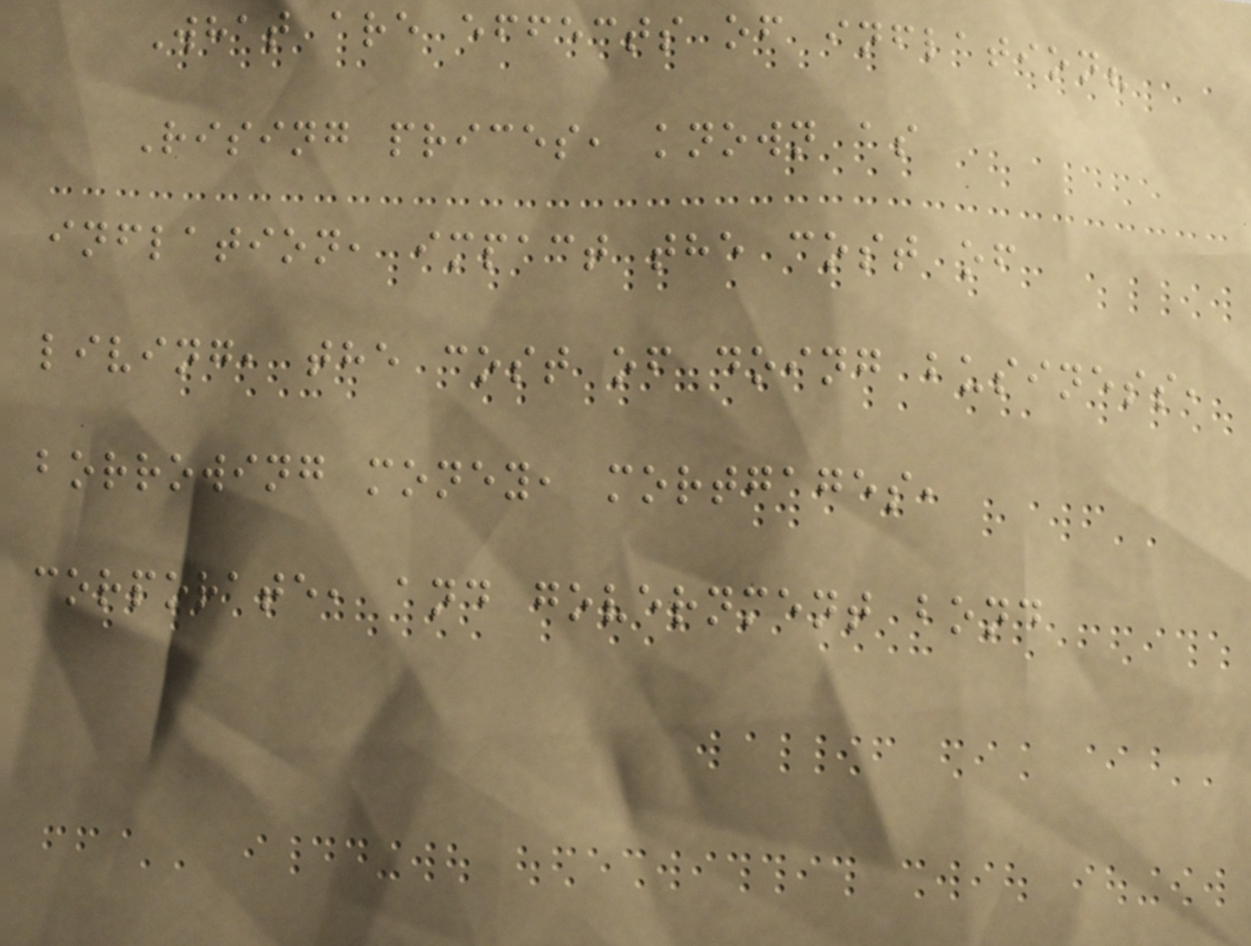What are effects of inflation?
Rising prices, known as
inflation, impact the cost of
living, the cost of doing business,
borrowing money, mortgages,
corporate, and government bond
